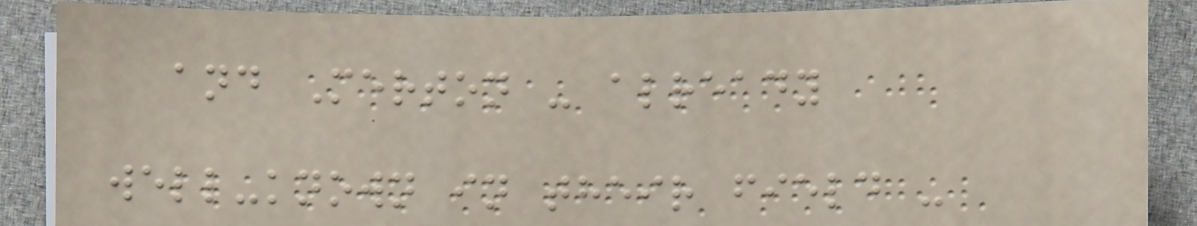and Merton - already
well-known in their field -
